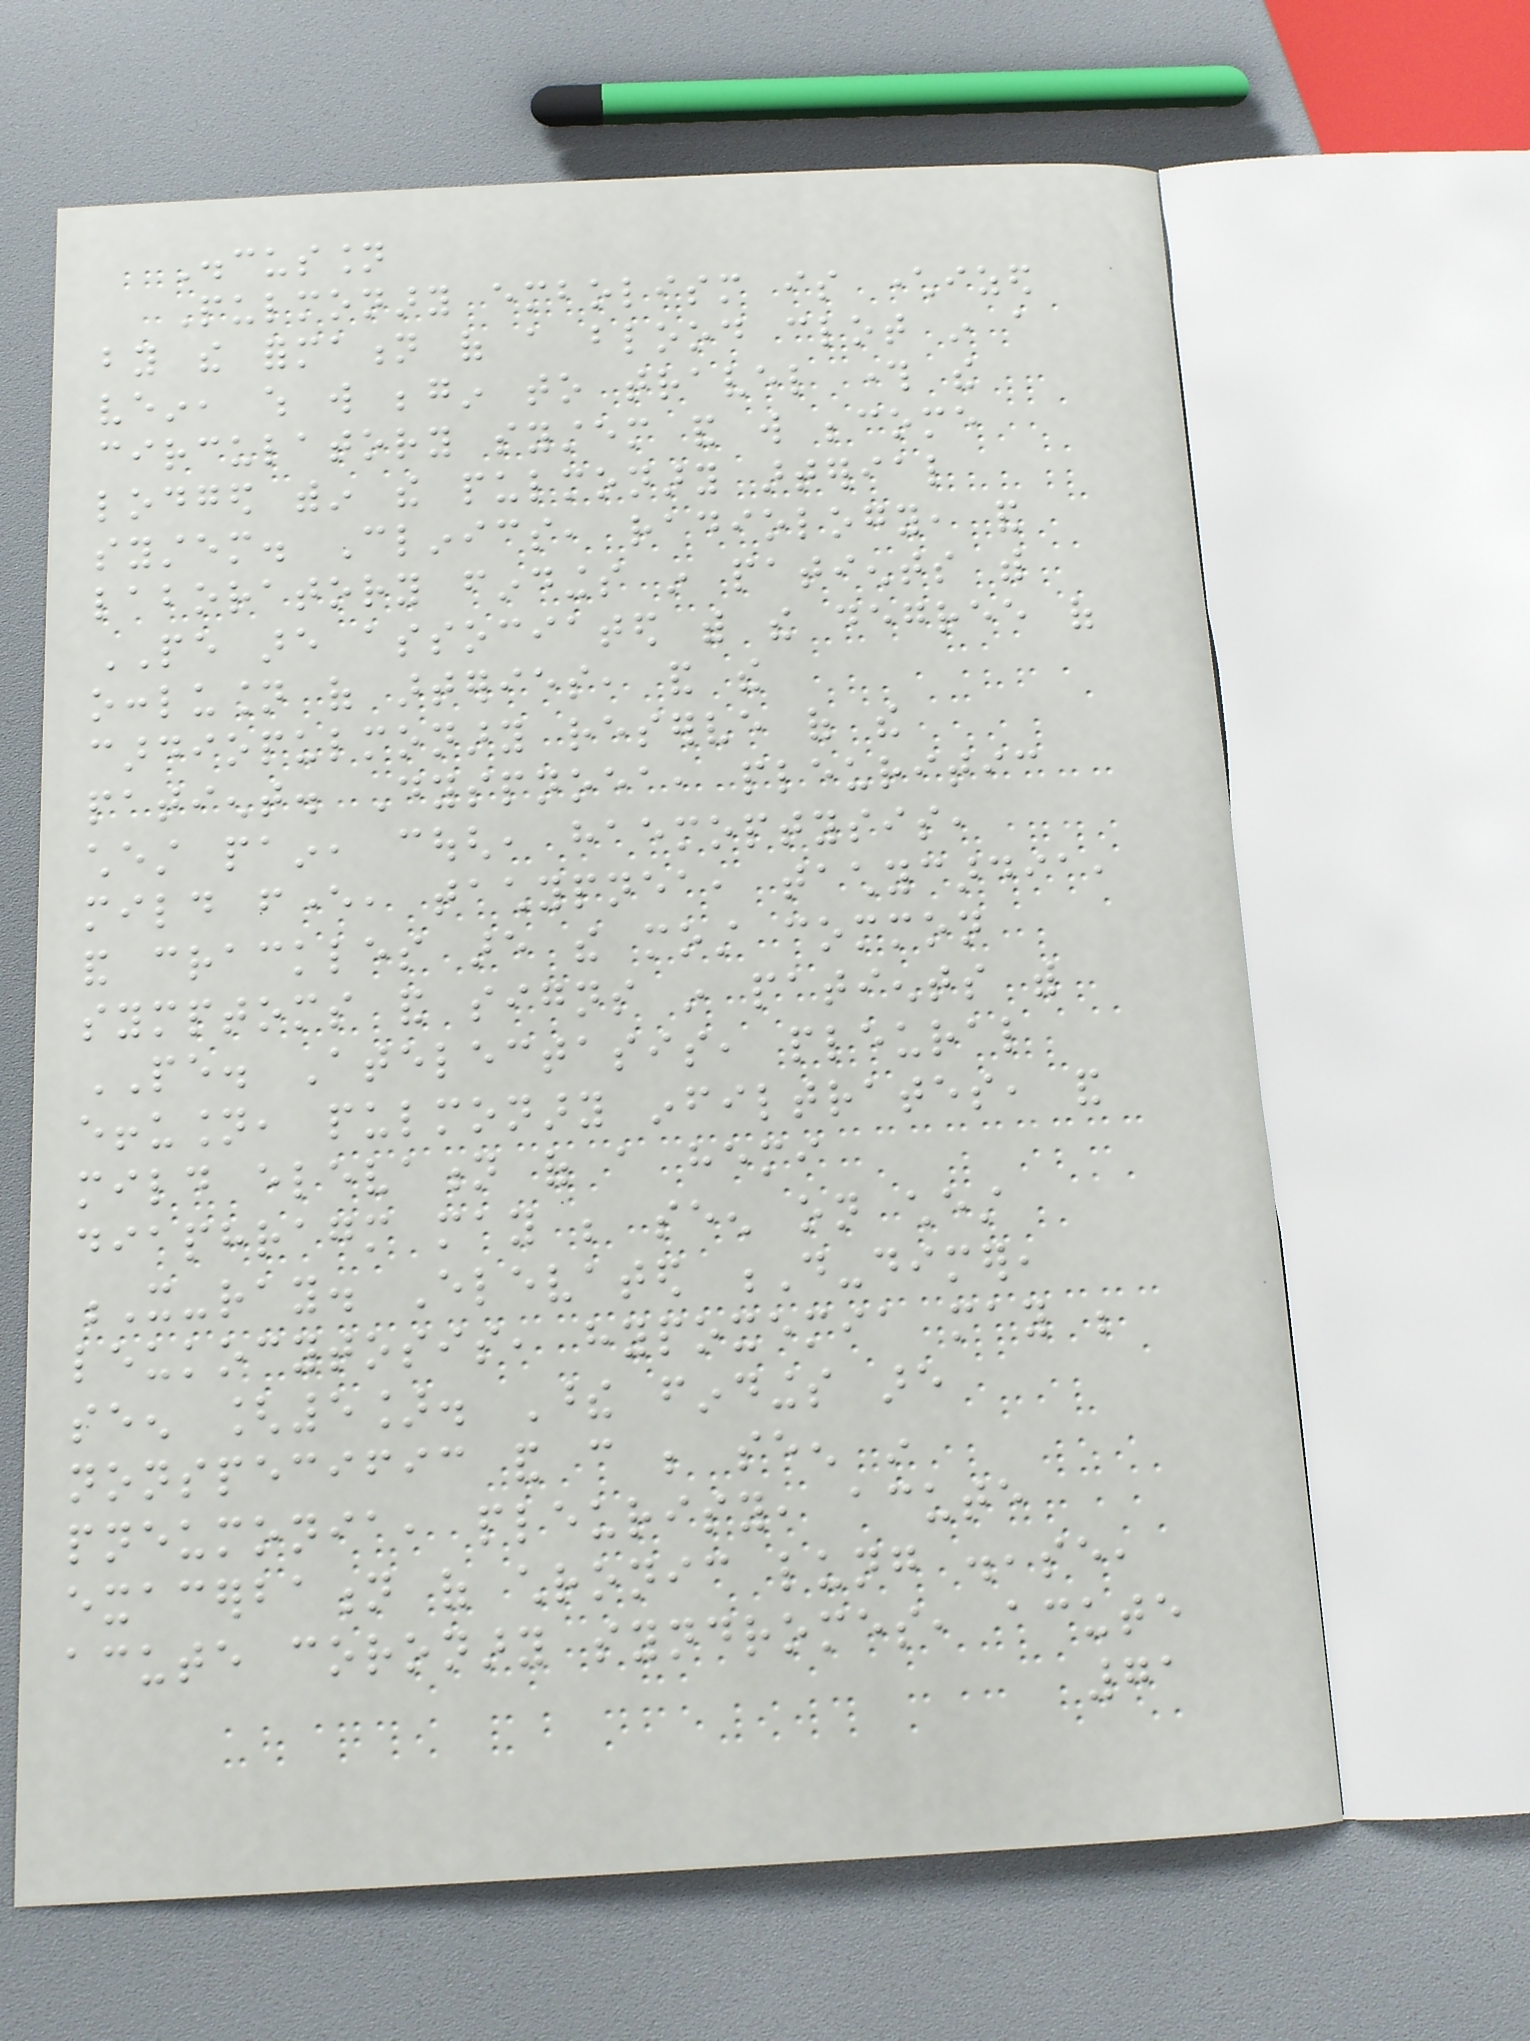Discussion
Pulmonary embolism is characterized
by the formation of a blood clot in a
vein, which will begin to travel through the
circulatory system and will become
lodged within the pulmonary arterial
system. Clinics, radiology, and
laboratory findings in patients with
PE are associated with the degree of
occlusion of arteries, and the
cardiopulmonary reserve of the
patient. Dyspnoea, pleuritic
chest pain, cough, haemoptysis,
mild fever, tachypnea, tachycardia,
and crackles are the most common
symptoms and signs in patients with
PE. Atelectasis, pleural
effusion, pulmonary infiltrates, and
mild elevation of a hemi
diaphragm may be seen on chest
X-ray. Elevated D-dimer,
leukocytosis, hypoxemia may be
seen [5]. These findings are
nonspecific and can be seen in
pneumonia, pleurisy, acute
exacerbation of chronic lung disease,
acute coronary syndromes, acute
71
